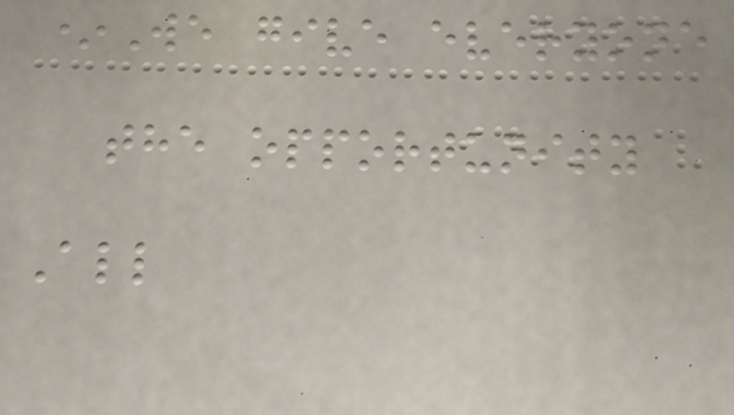*We give everyone
the opportunity
All
